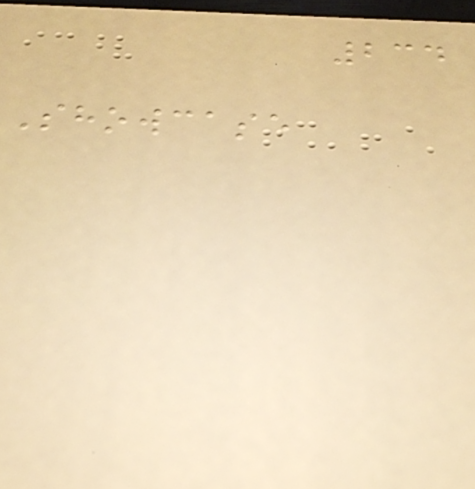234
Showcase
